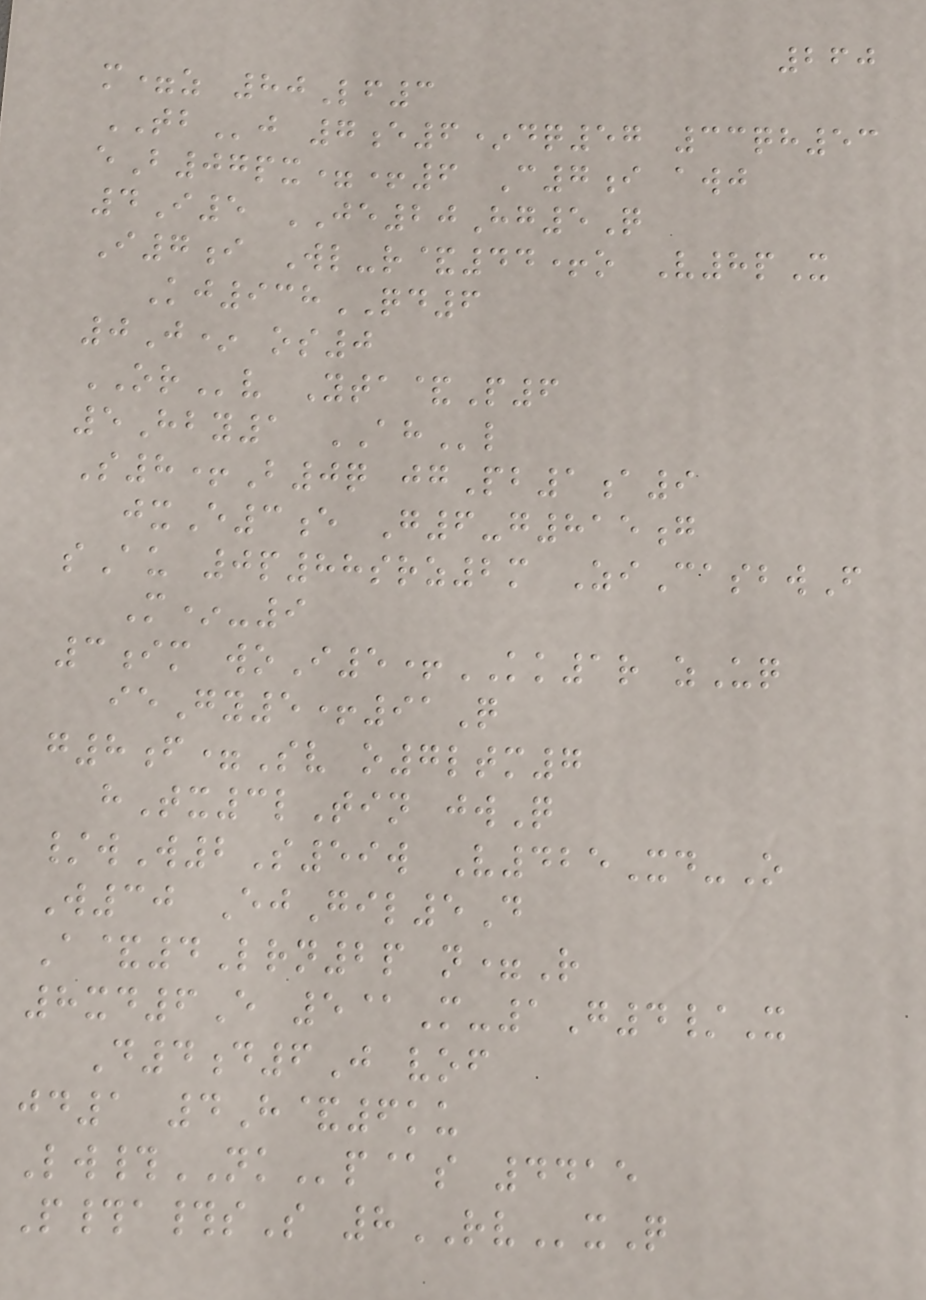260
m=z 80Lf3
TBj 7e6*dq57 33qh53
eB07px=+6 C7i awj
4I5 JE20Hg5Q
I7i Wl-r&44+o V8pX
Kj938QD6
0J* os0
ORv Yta&P6
5Hby1 AHl
S8+B0q jgPb1a9
jxE3e G6-g815g
sAu 0p88srz2m ZiCasbwF
M*-9
3im woI5+KK1r zUq
ieGy5+91Q
g8f=Sv o7ltm7
hTx3lTin jwQ
/wW2S59w V425Xd-O
W30 EjGil5D
A&4Lrn2p n=R
8xd6E 5@M-1G4/X
D4d6J vof
jd1 4H&6ku
Lw#NKp@s 4415
P#a#sS 8RVxQ
